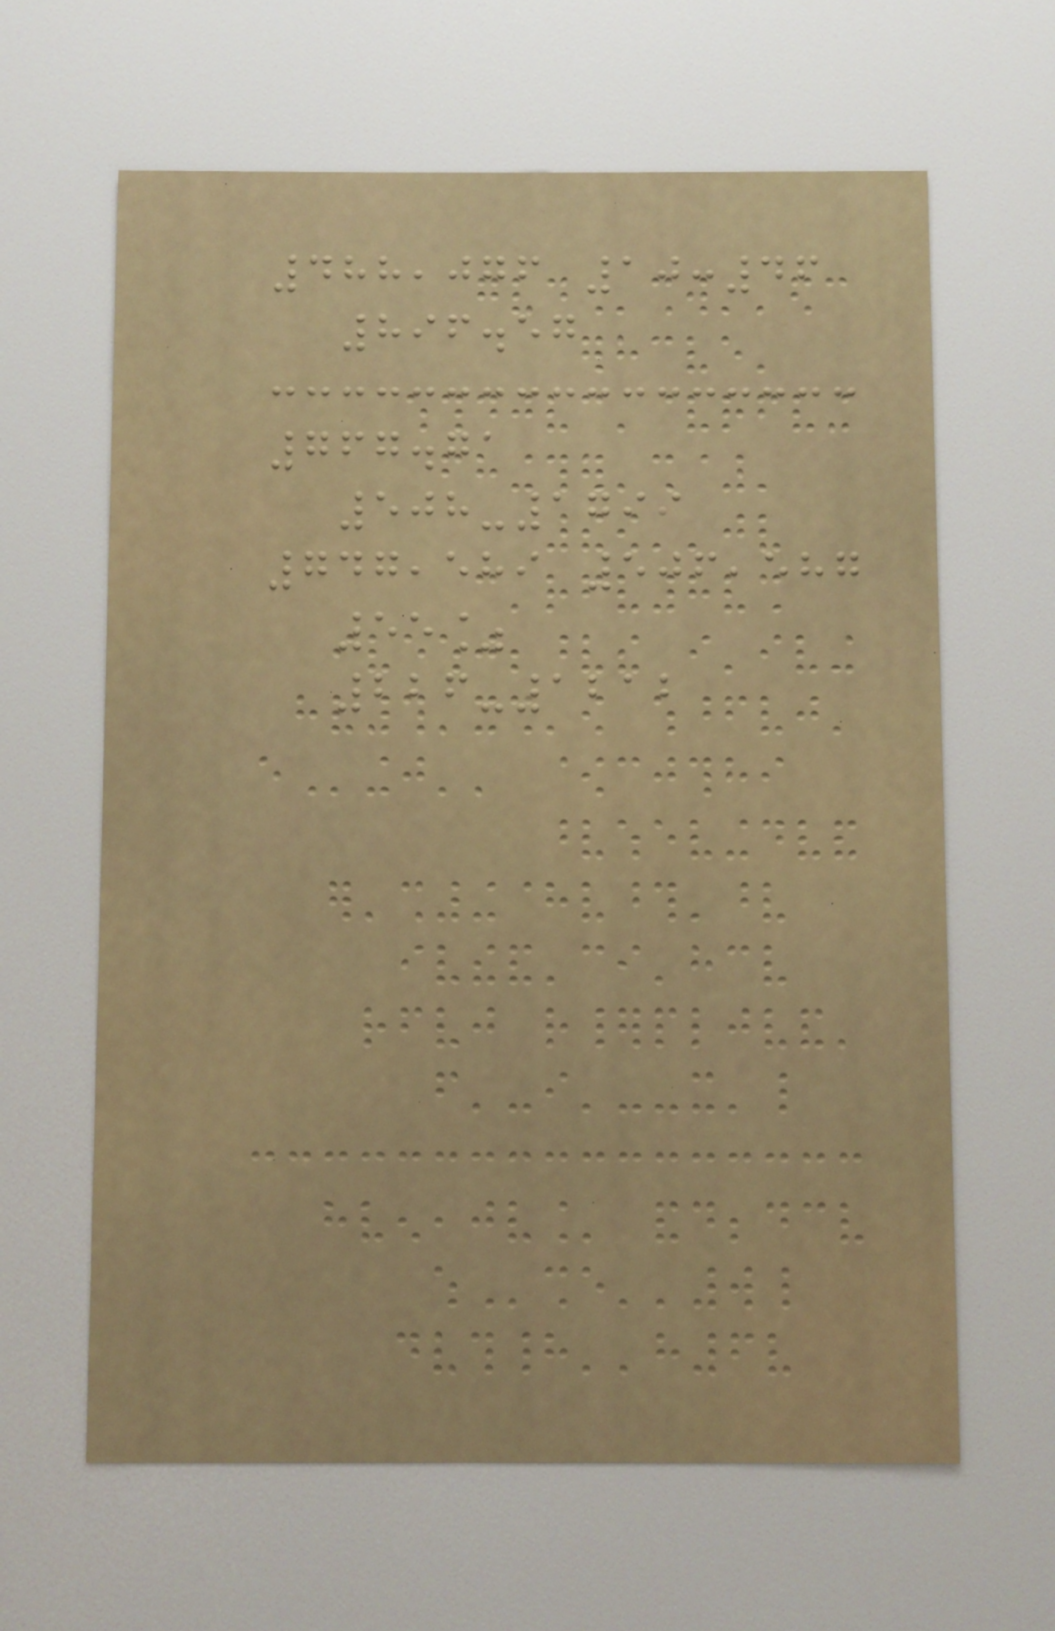488,076 10:46
896.57
767.71
508-1799
747,589 506,587
55%
226-1212
